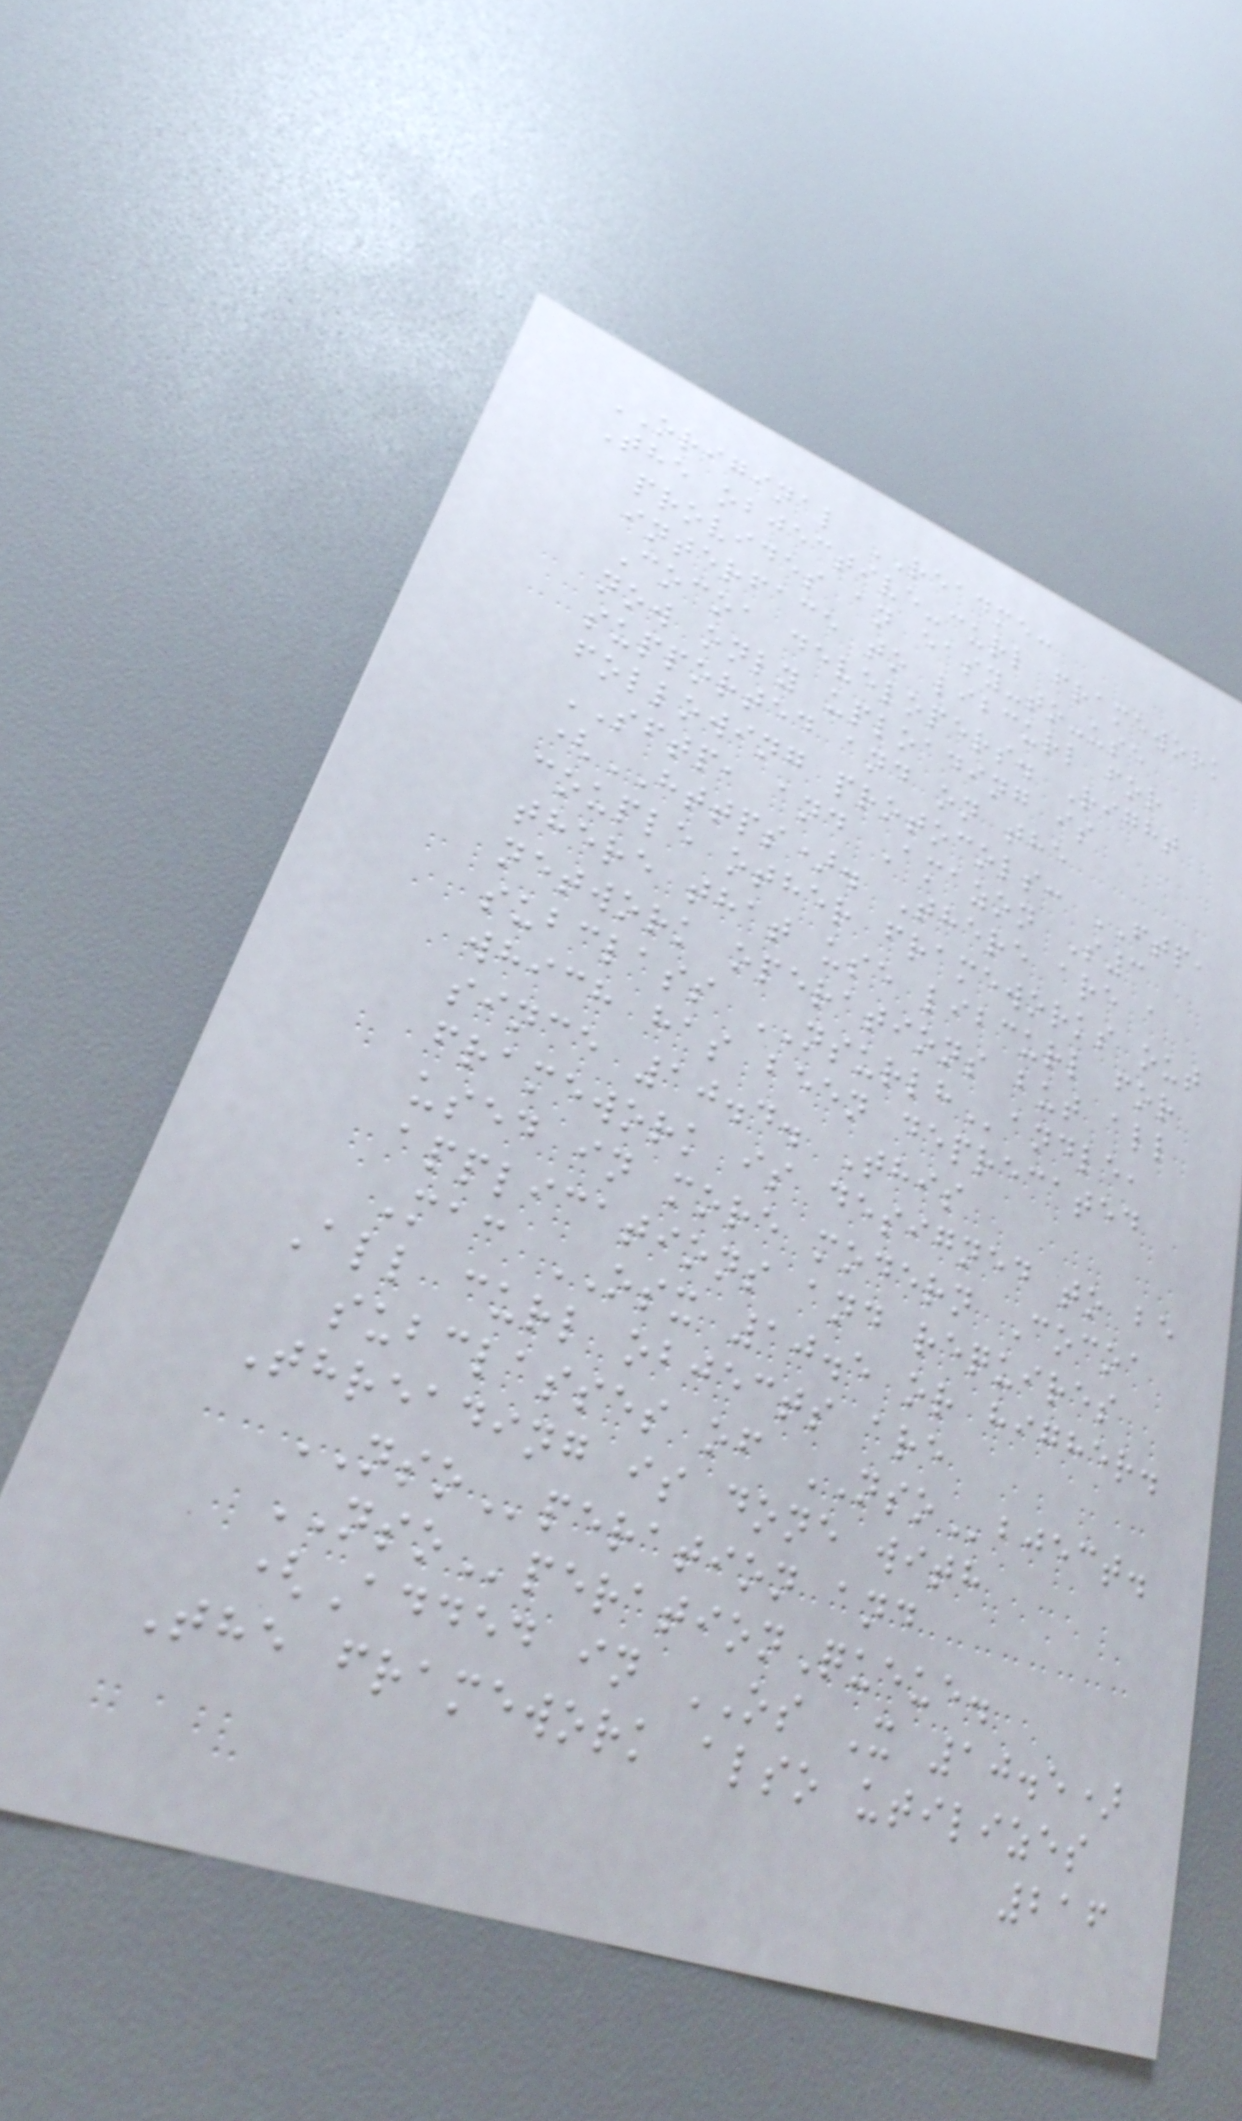ORIGINAL README:
The objective-curl framework
provides an easy-to-use
interface to libcurl for
Cocoa developers. Right
now only uploading is
supported and on the
following protocols: FTP,
SFTP, and Amazon S3
(HTTPS). There are a
couple other frameworks out
there that use libcurl for
network operations but all
subclass NSURLHandle,
which has been deprecated
since 10.4. This
framework is designed to be
used in more modern Cocoa
applications and requires
Mac OSX 10.5 or higher.
All curl objects are
subclasses of NSObject.
Threading is done with
NSOperation and
NSOperationQueue.
(Added in OS X 10.5)
The framework also utilizes
216
